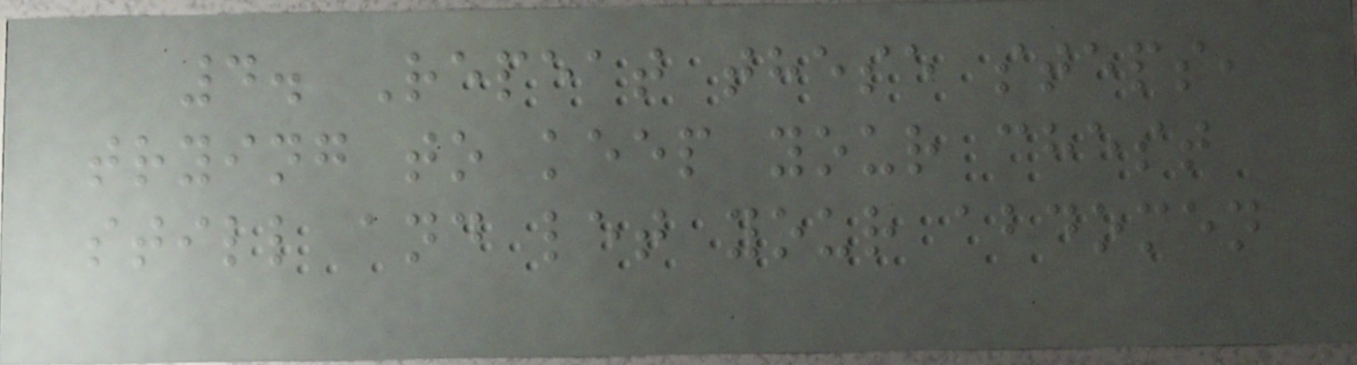4. Repeat these steps,
trying to keep your chest
still and let your abdomen
